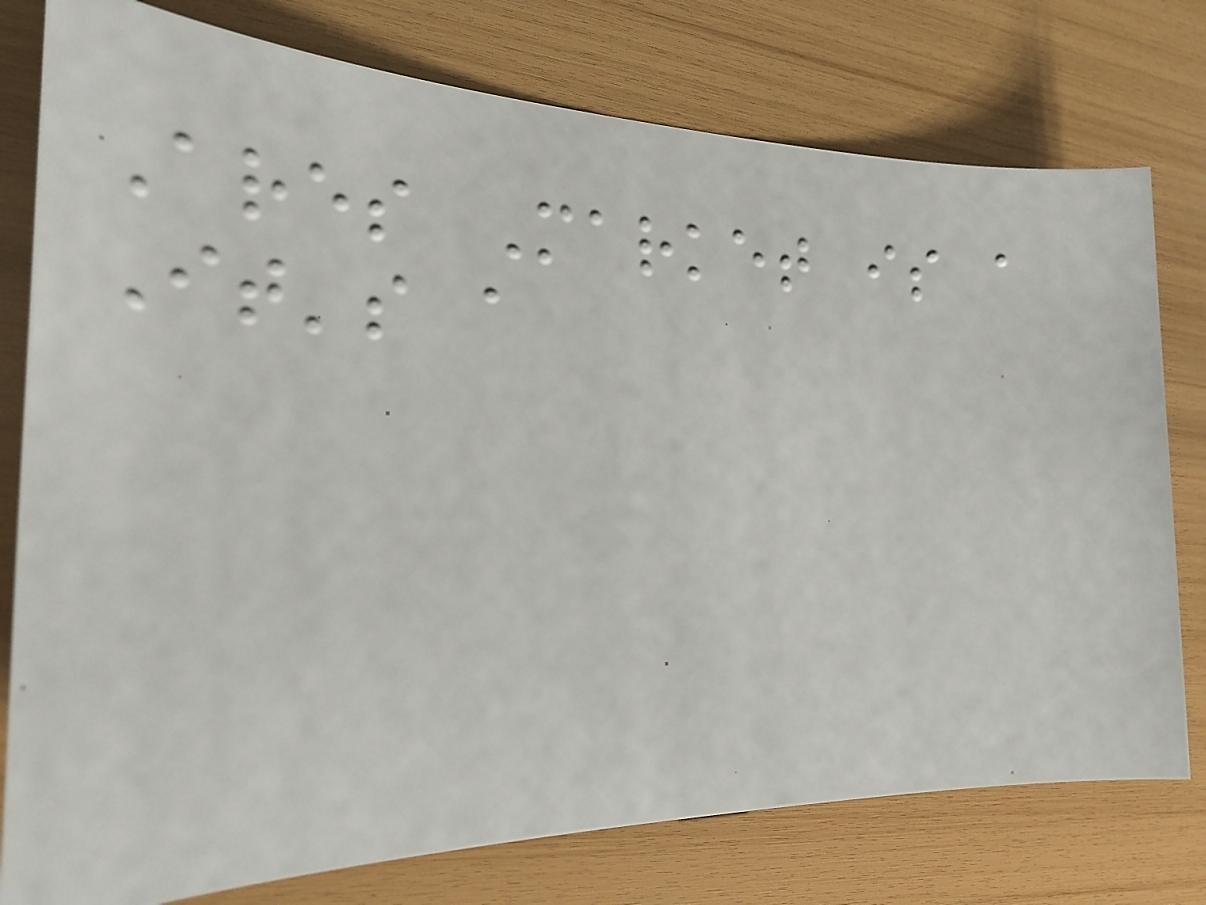Ares Market is a
It's a
